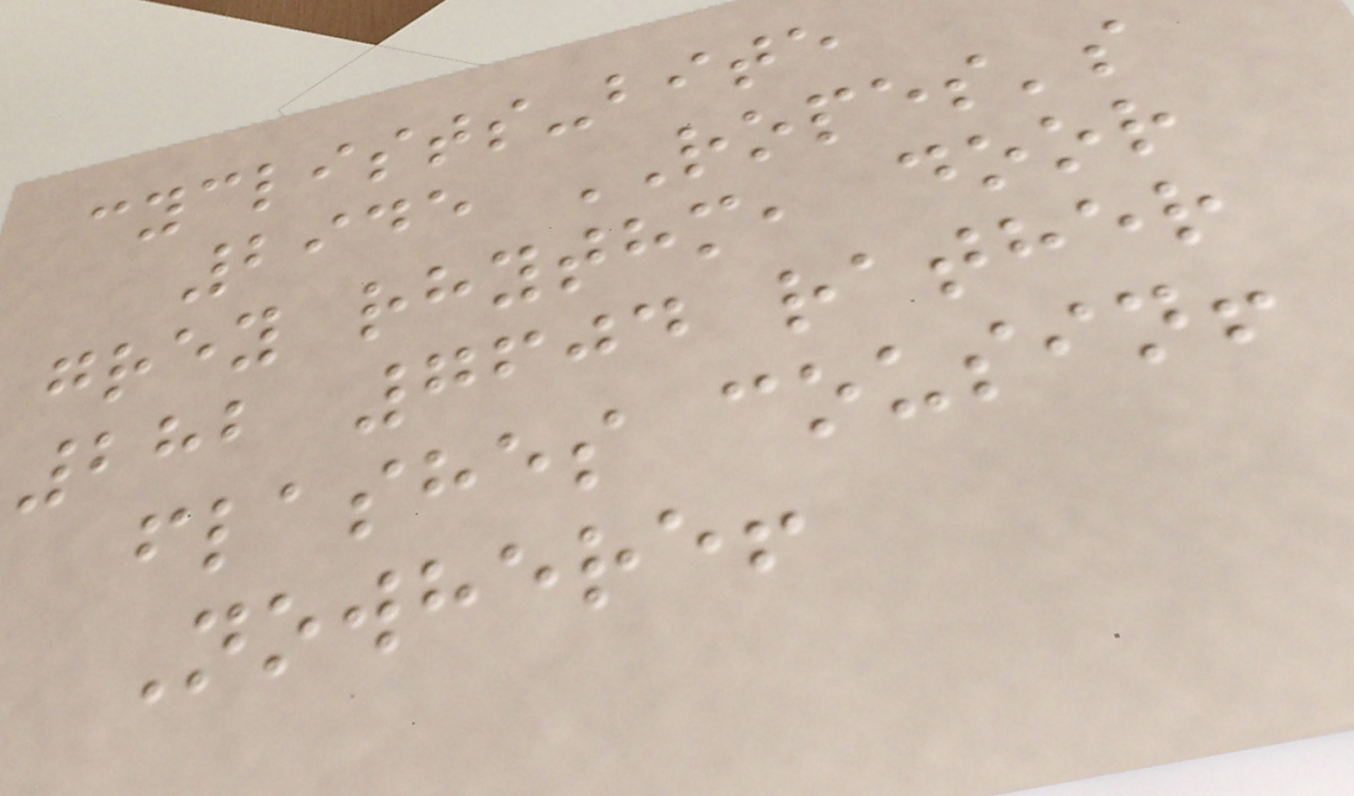cyclists-bite
2945 ROPES's
grey rhythm, door
282 7604 rather
flashes cousin!
Nowhere!
